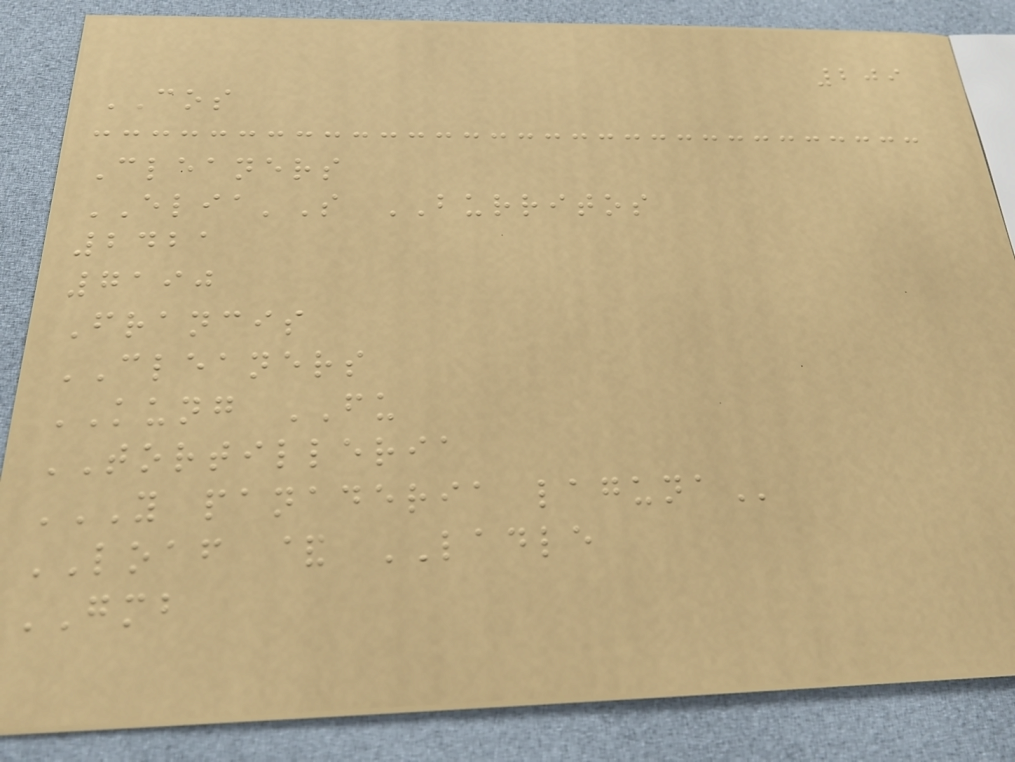209
COS
Cleaners
ELIA'S BURRITOS
2421
7190
Francis
CLEANERS
KUNG FU
TORTILLERIA
Y PANADERIA LAGUNA
LOAF & LADLE
GMB
